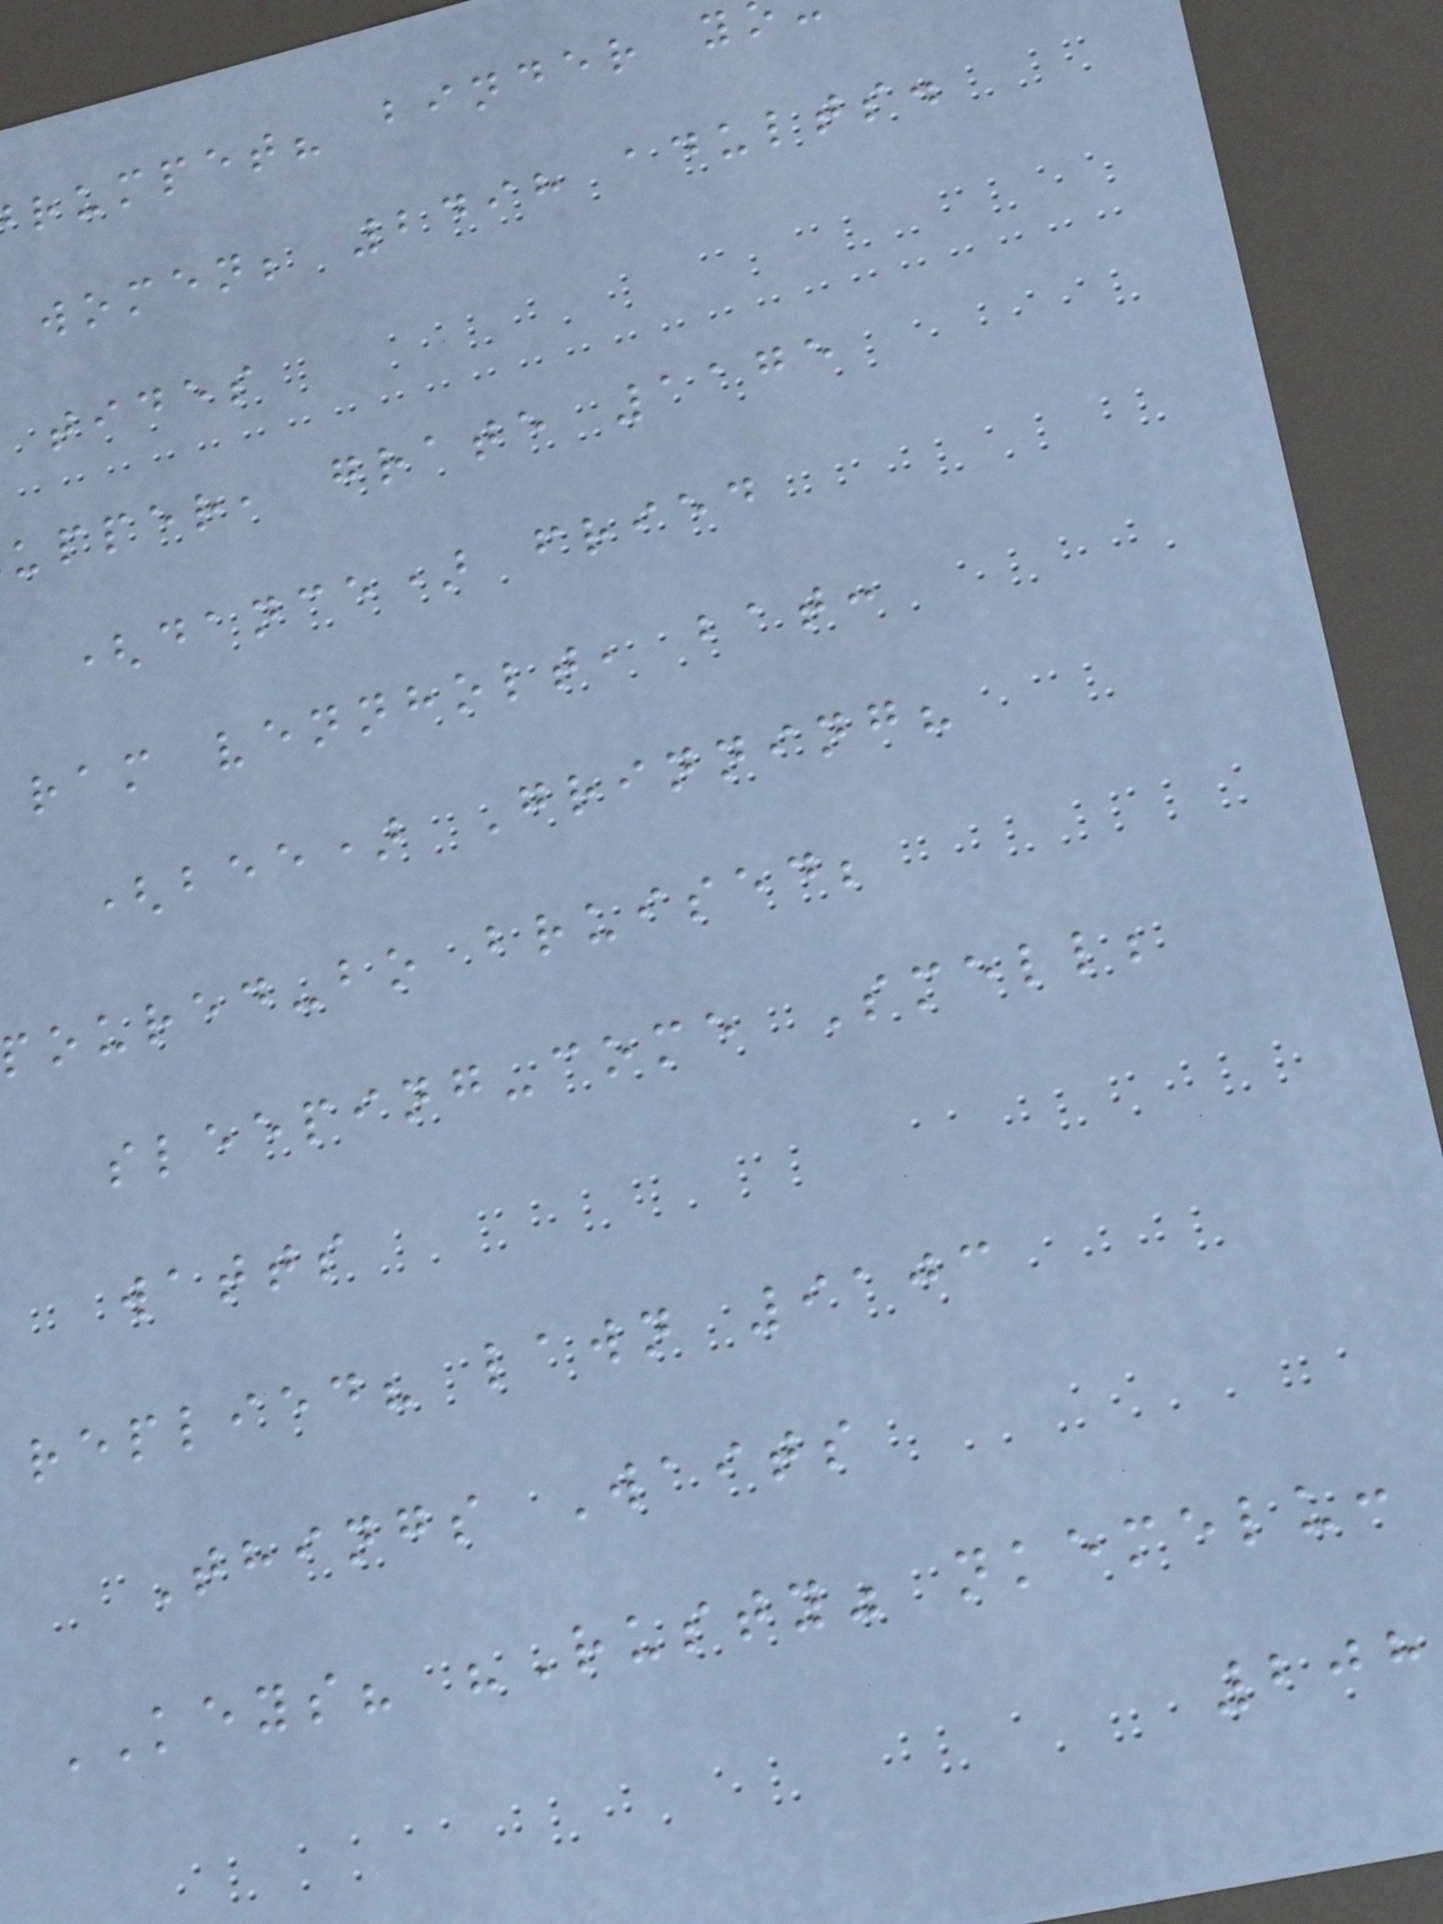rumpet? binder y
women; 2498 adults.
tides
upper, grate 1175
(dance) fried
ram vennholt, bat:
(bee) Grinning?
poured-bo bruised;
sleeping-come Smell;
watts
replied? lawn 9103
Things Waits
KEYS? "Rusty" nkemelu:
208
